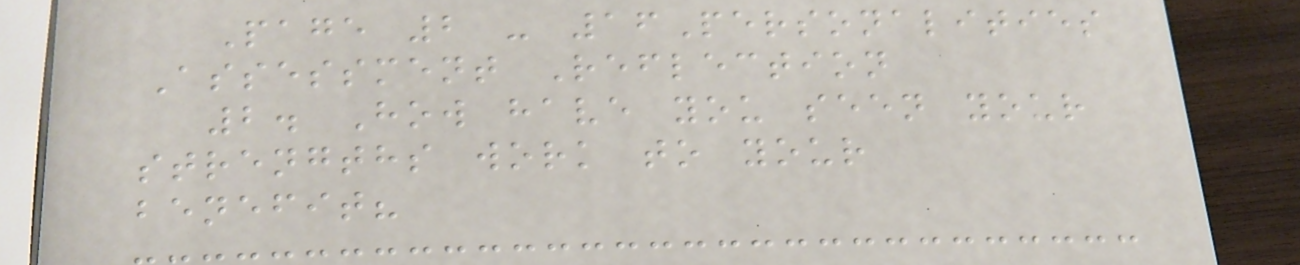Page 2 - 16Personalities
Assessment Reflection
2. How have you seen your
strengths work to your
benefit?
